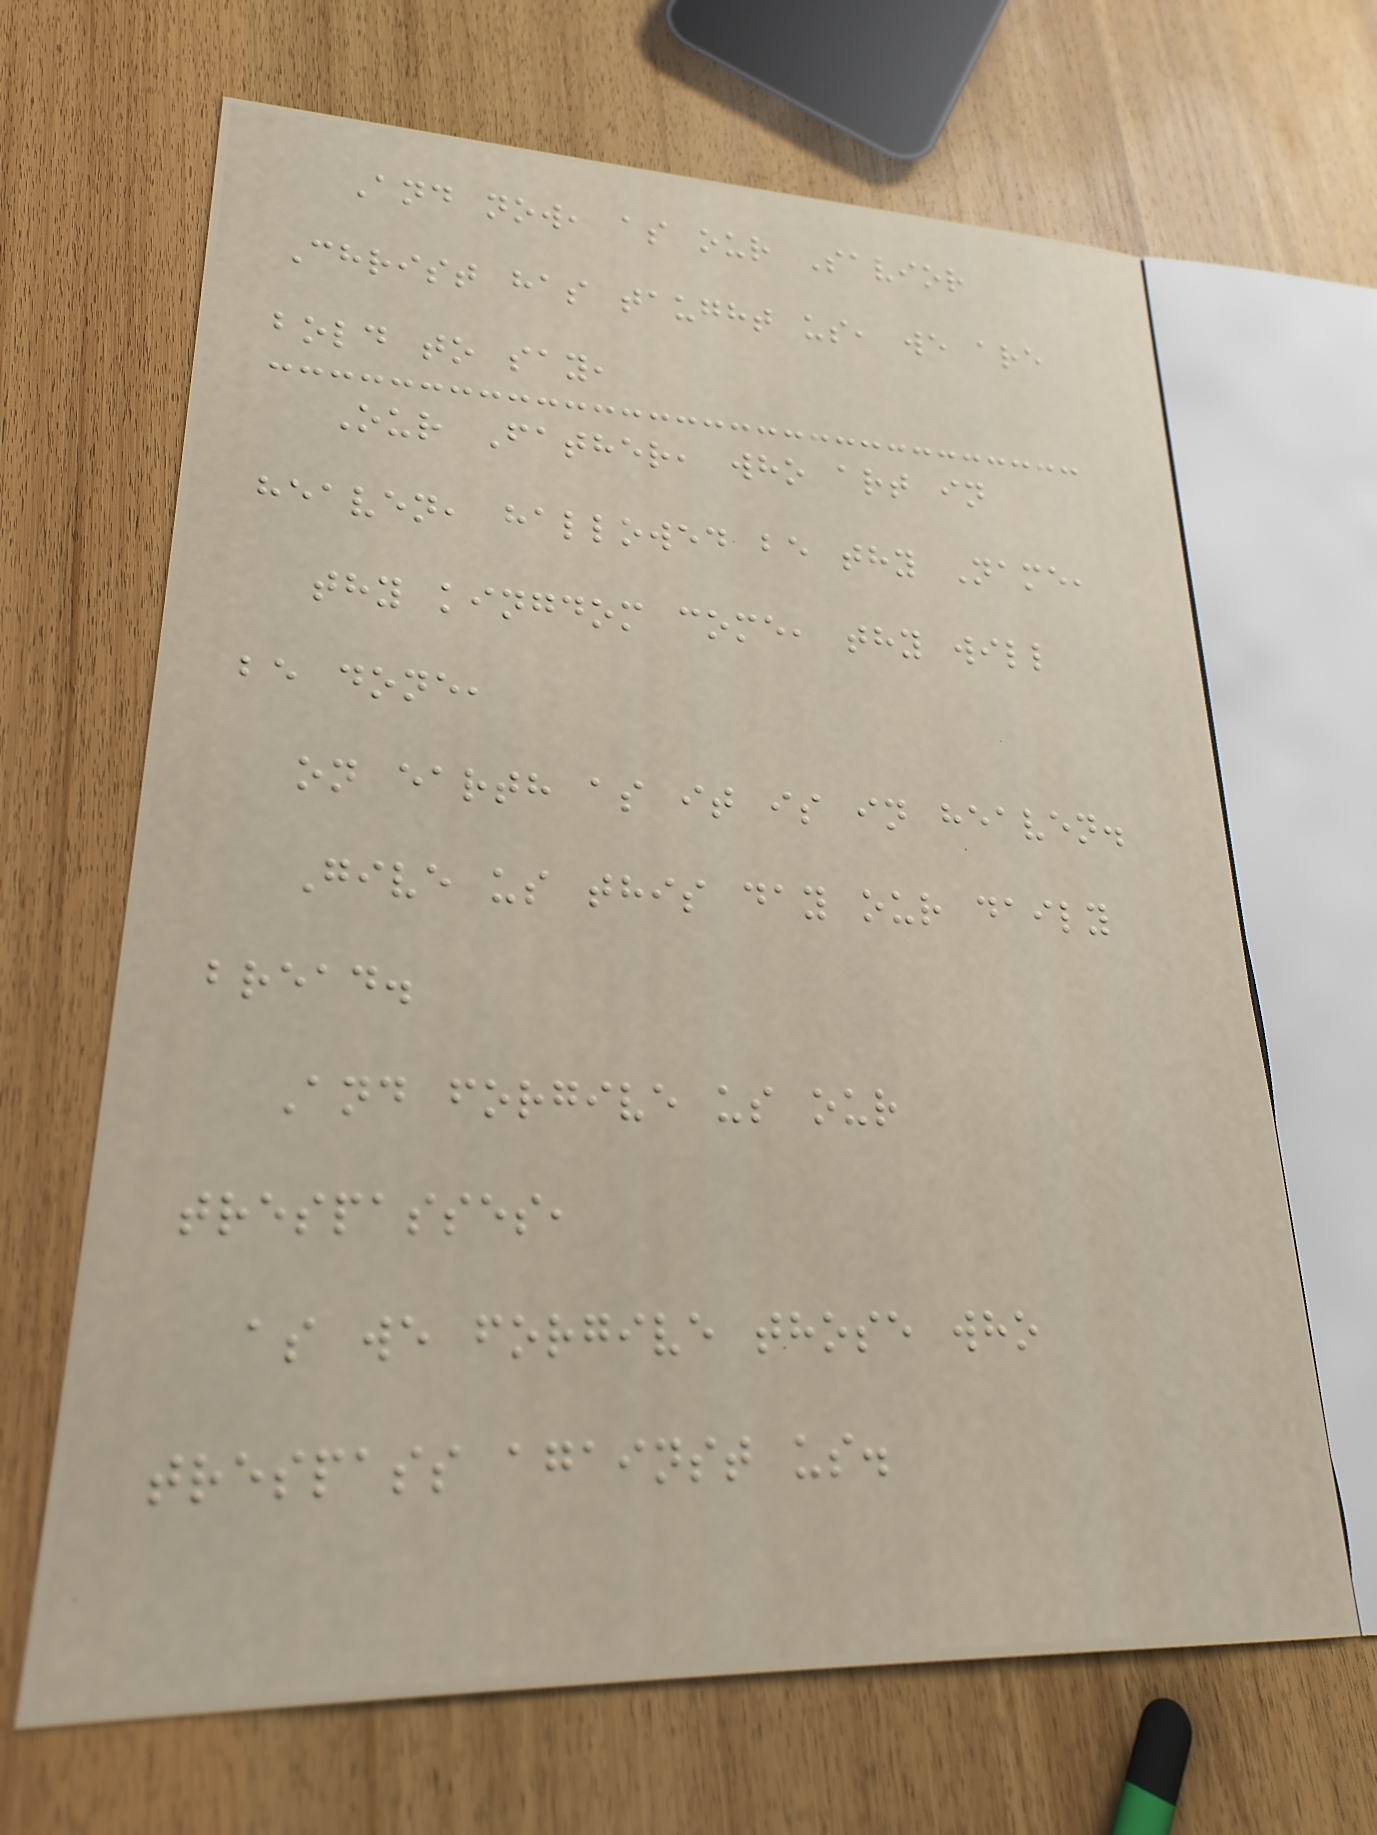And now, as our Savior
Christ has taught us, we are
bold to say,
Our Father, who art in
heaven, hallowed be thy Name,
thy kingdom come, thy will
be done,
on earth as it is in heaven.
Give us this day our daily
bread.
And forgive us our
trespasses,
as we forgive those who
trespass against us.
